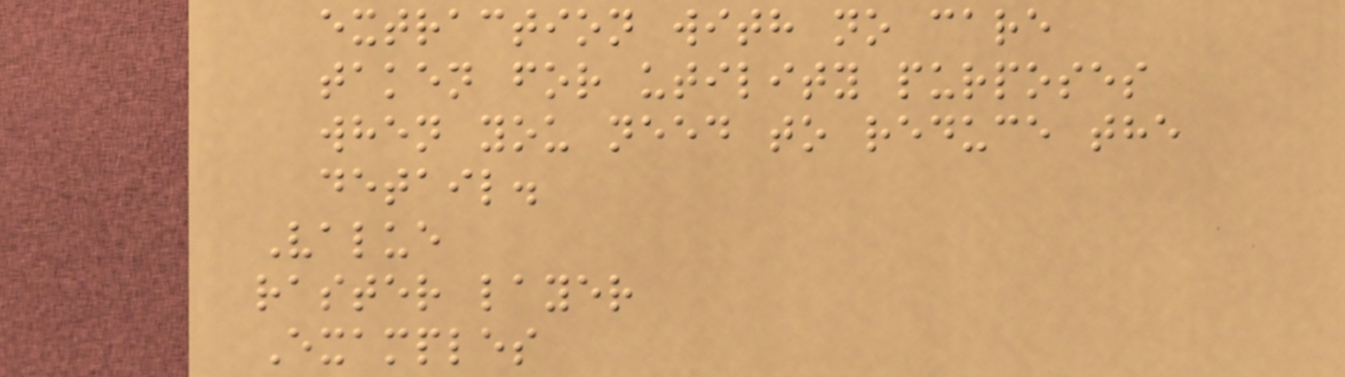extraction with no care
taken for utility purposes
when you need to reduce the
detail.
Value
raster layer
Examples
